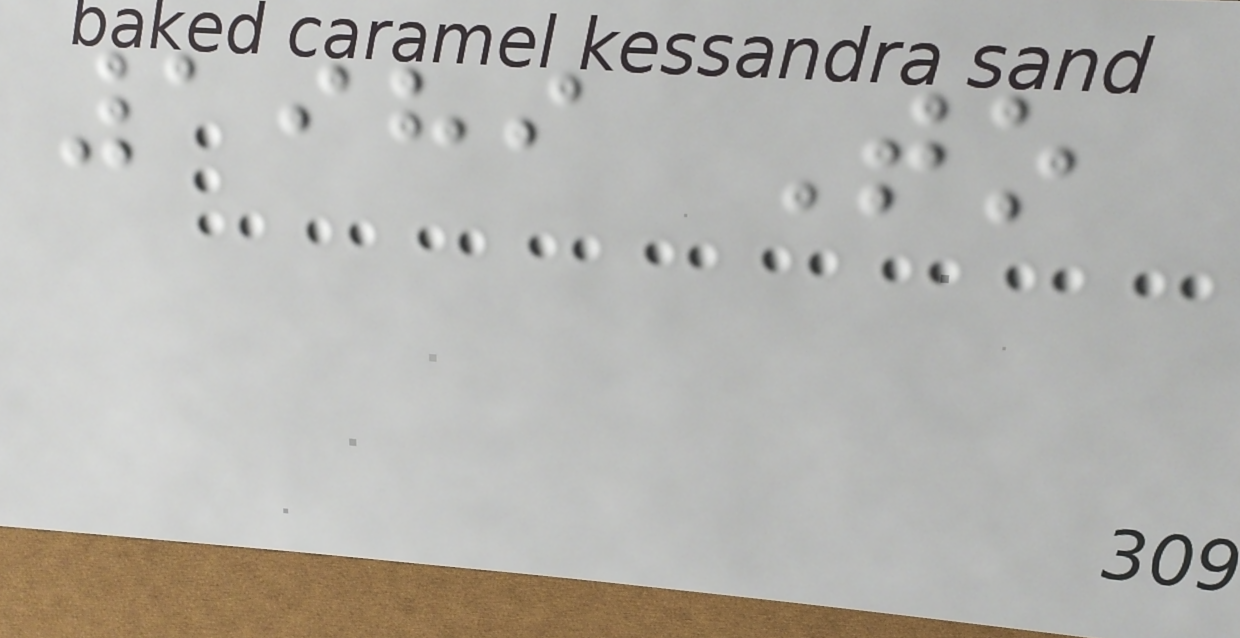1989 To
